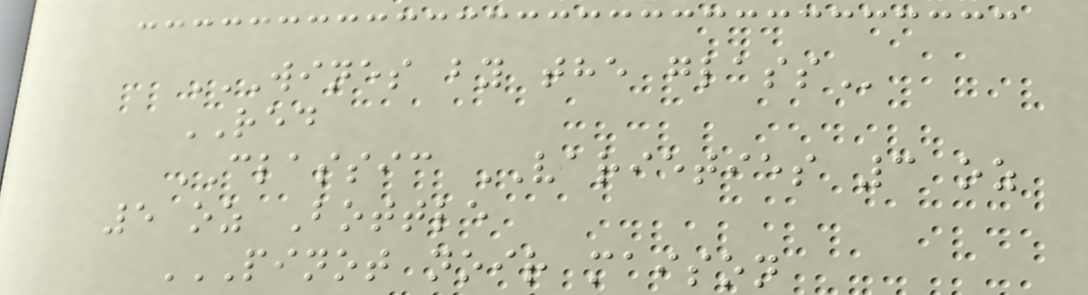WINES BY THE GLASS
RED
CLASSIC VARIETIES 3 oz
5 oz Bottle
PINOT NOIR MAISON
